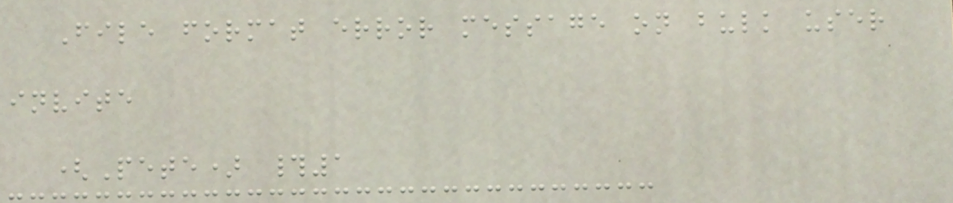File format error message on bulk user
invite
(Pete) #1
